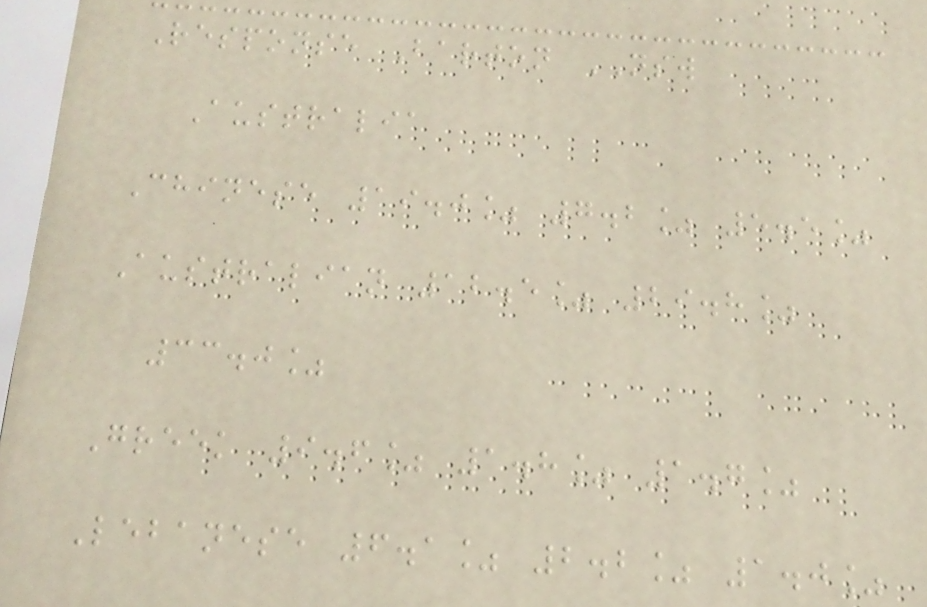Response Barton NSW
Australia
Chinese 19.0% 7.2% 5.5%
Australian 12.5% 29.8%
33.0%
Greek 9.6% 1.8% 1.7%
Lebanese 6.1% 2.2% 1.0%
